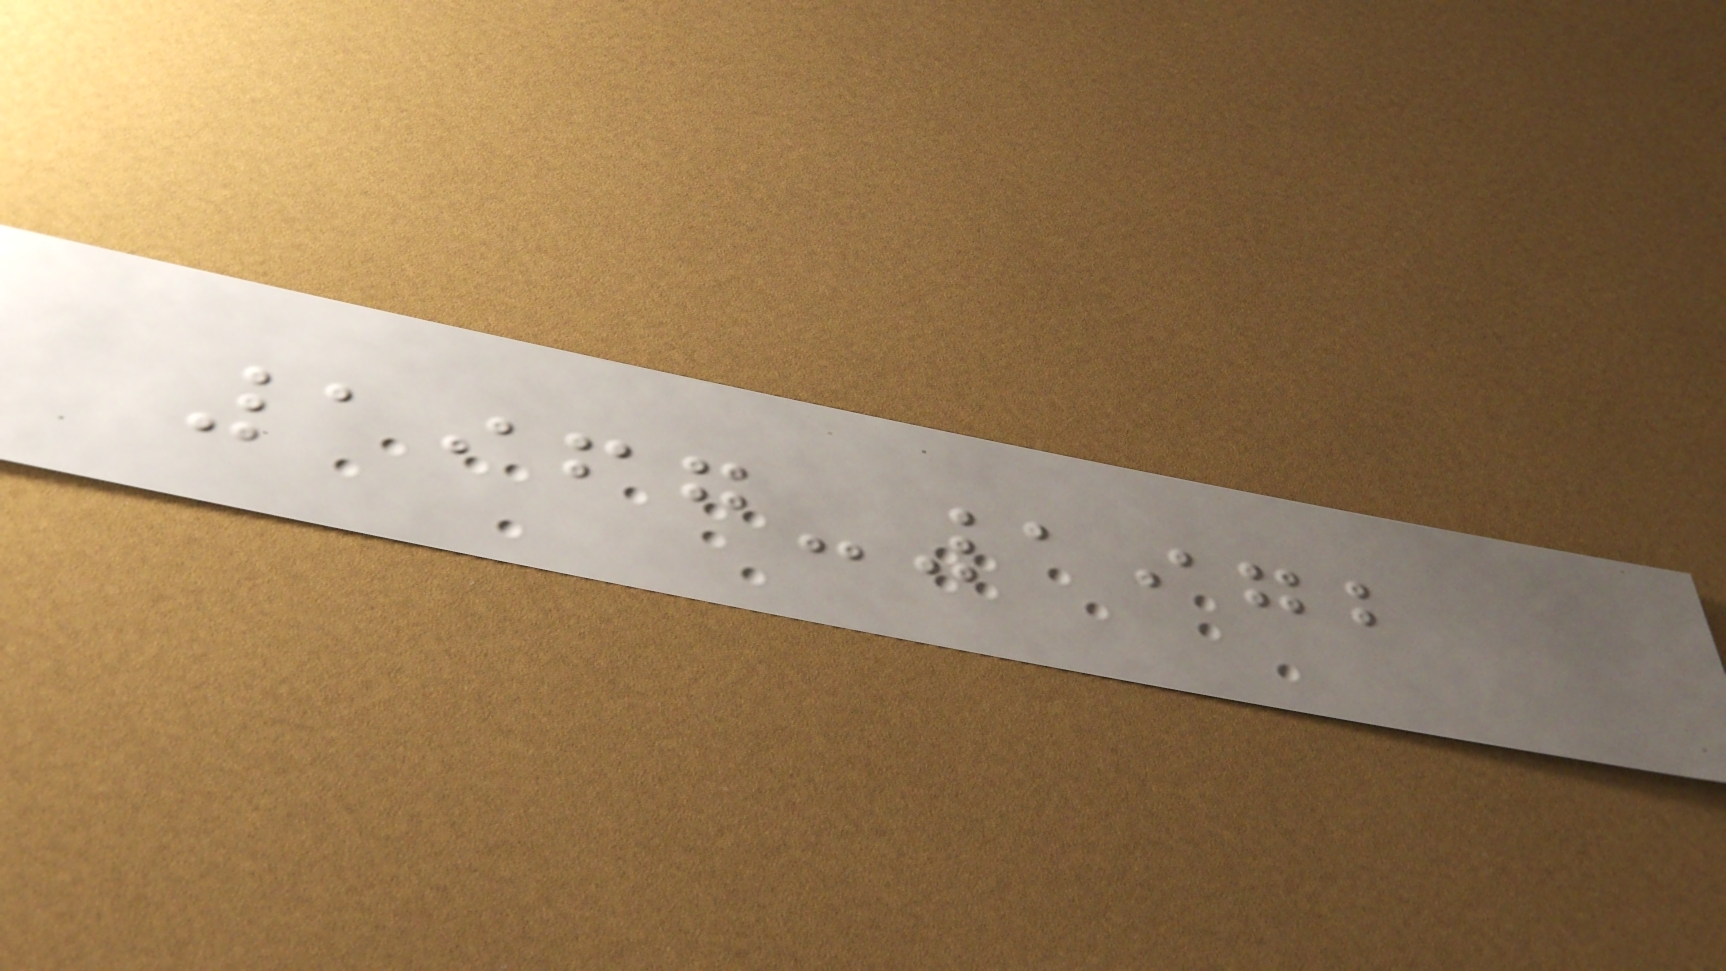1967-1972
